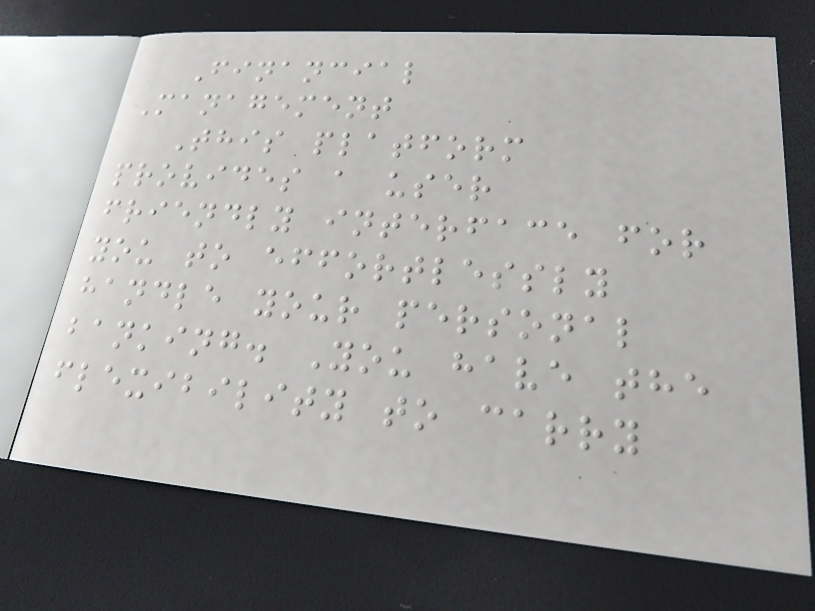Financial
Management
This platform
provides a user
friendly interface for
you to effortlessly
handle your personal
banking. You have the
flexibility to carry
